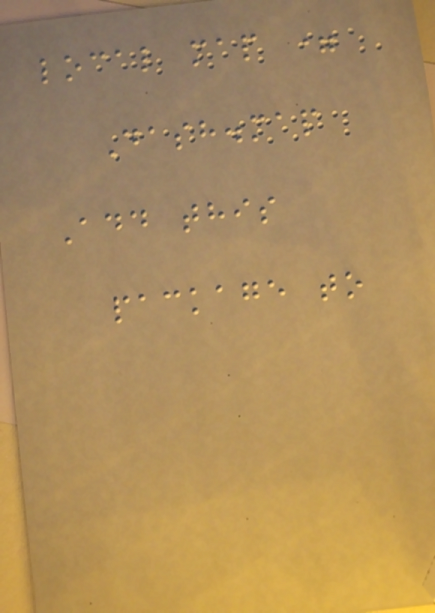local map =
Dash.map
Add this
package to
